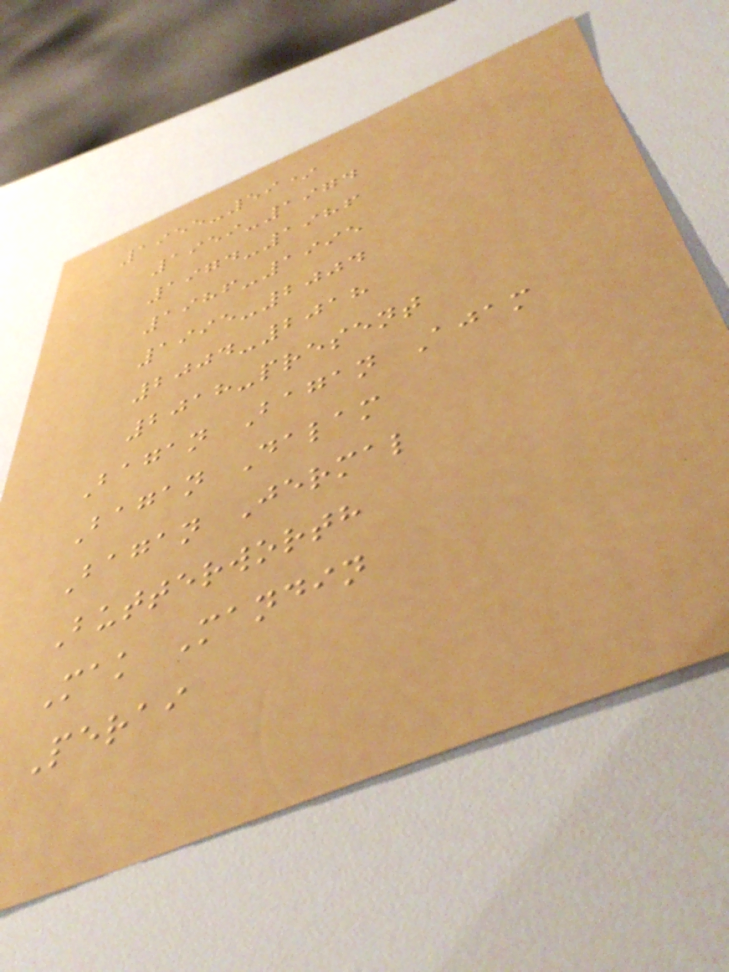1955-59*
1959-1974
1974-1986
1986-1995
1995-2004
2004-2018
2018-present
Bagan Bagan Ajam
Bagan Dalam
Bagan Jermal
Butterworth
Mak Mandin
Perai
